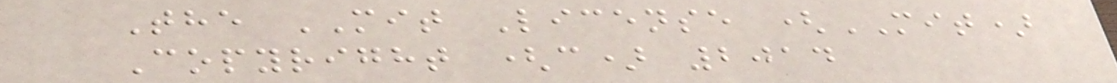The MIT License (MIT)
Copyright (c) 2014
